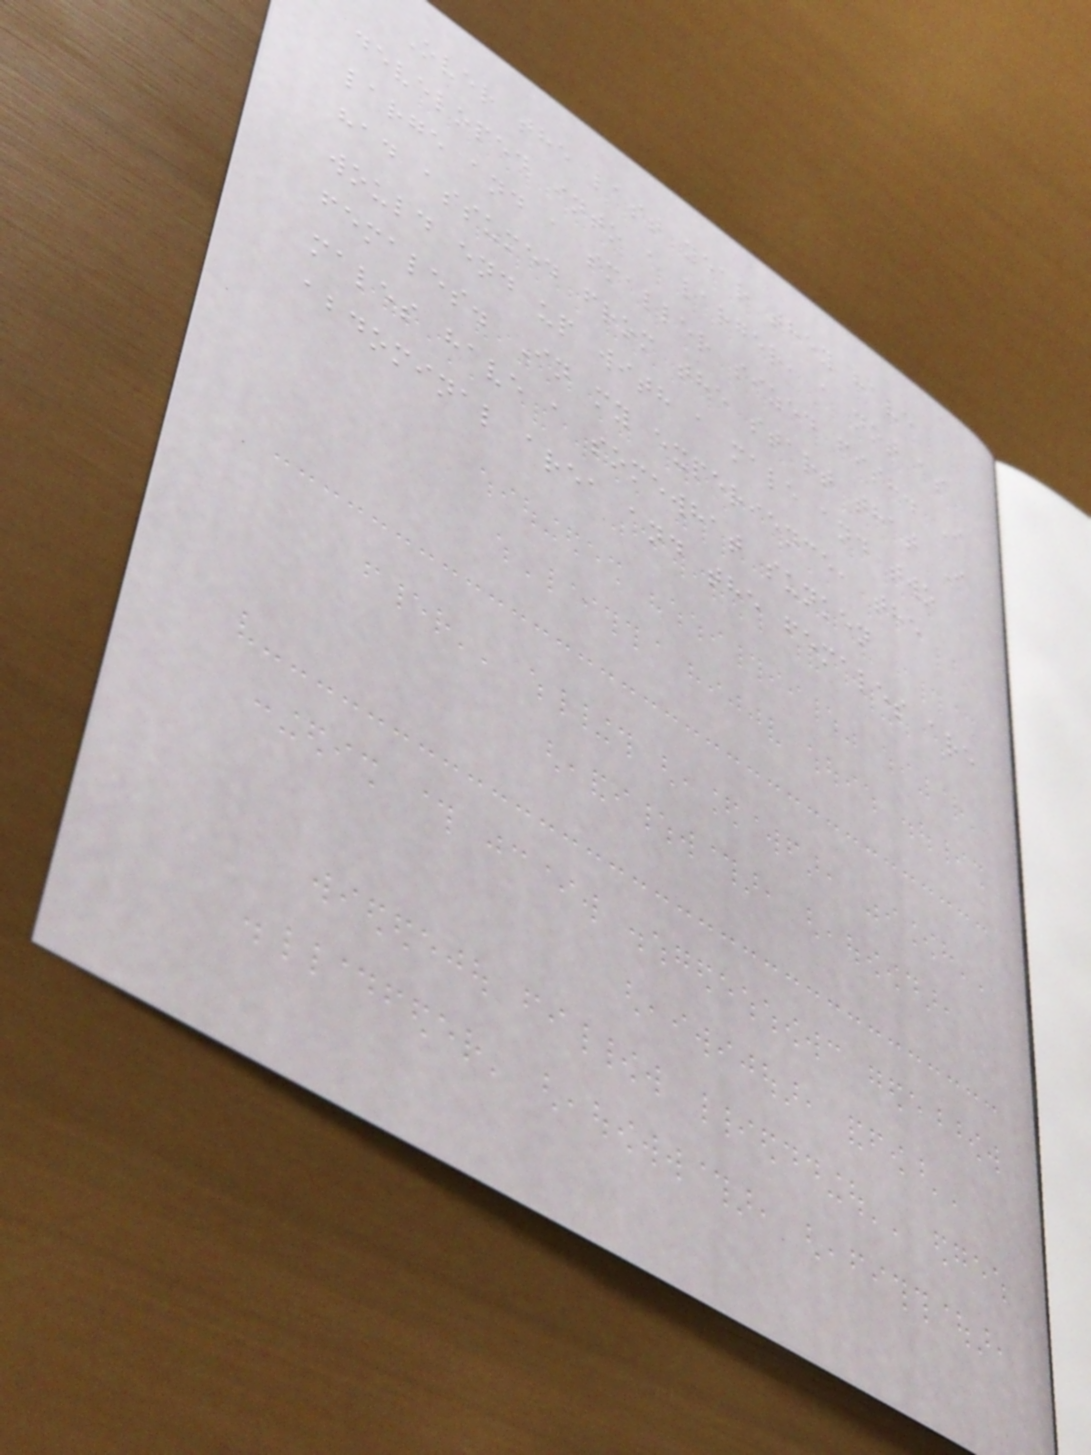Over the last year they have
developed into a larger, a not as
large and a smaller sized fish. I
had assumed from the start that I
would end up with a male and two
females. In my experience, the
males have a somewhat sunken
abdominal area and the females are
